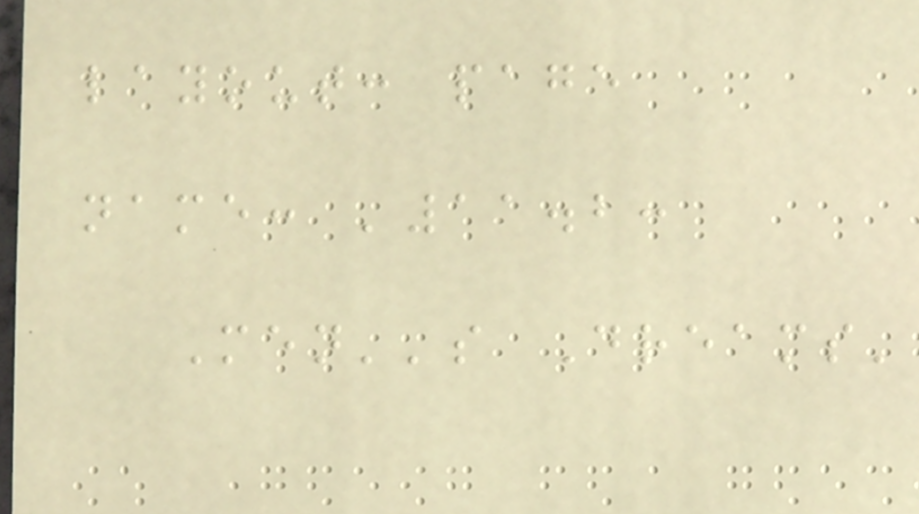layout: page
name: '11.2:
Men''s Dreams'
